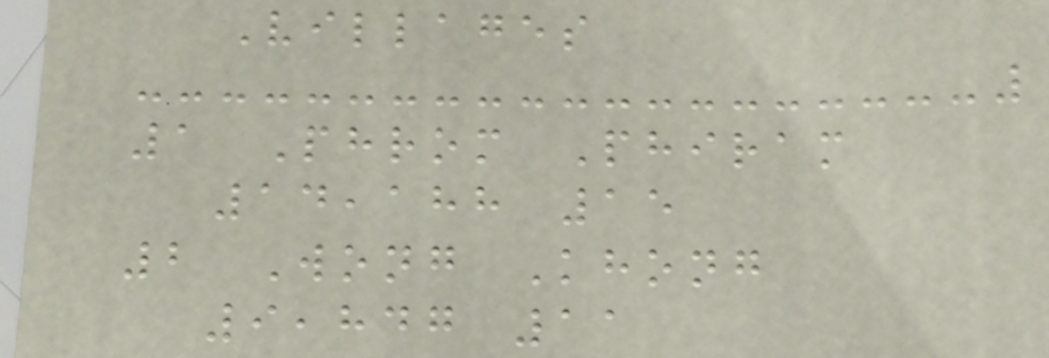Villages
1 Phrom Phiram
14,188 15
2 Wong Khong
9,847 11
